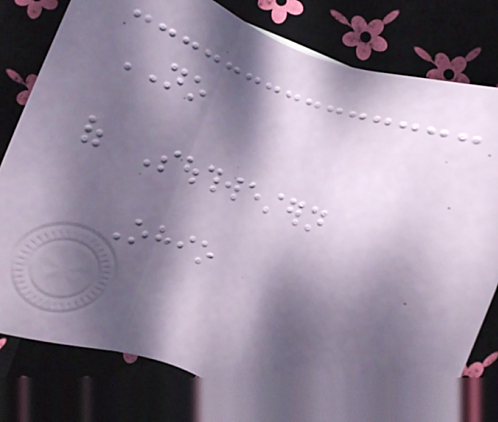NO
of Southwestern
Ohio
